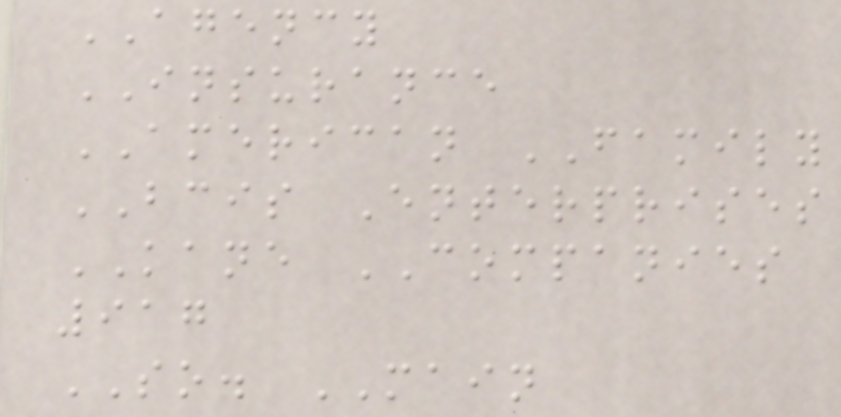AGENCY
INSURANCE
AMERICAN FAMILY
BCIS Enterprises
KANE COMPANIES
917
SO. MAIN
